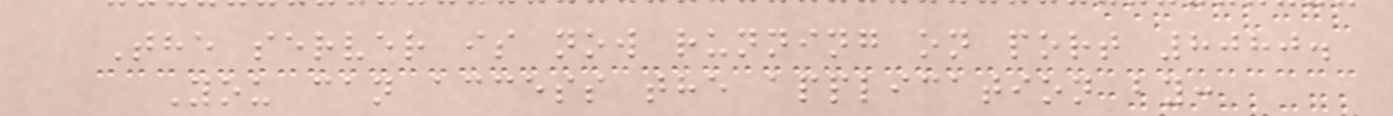The server is now running on port 8080.
You can access the application by:
